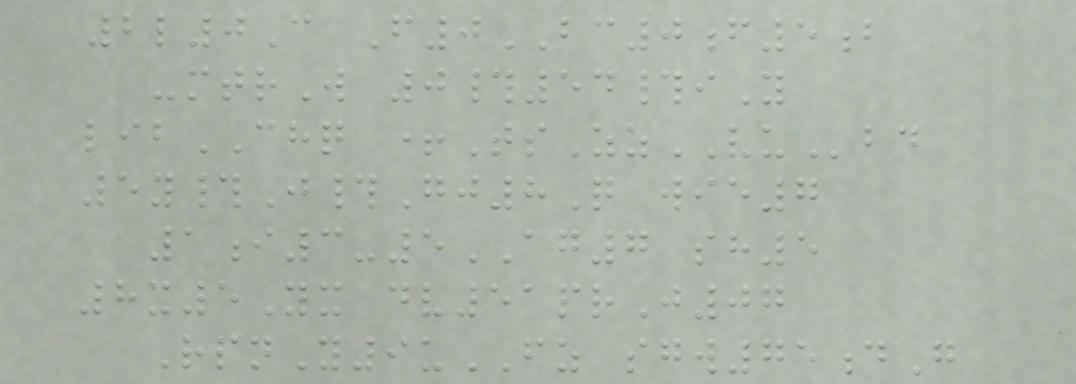2l0C F0BC0f5b
-mtrW 0#54#iY
libCHQ +TsZzVUbd
5y#J#Gj8Q wie7
1i3-5AG7 sh5
8x5Yx dv51prJ07
RpnY9uFZ sgw75dG
